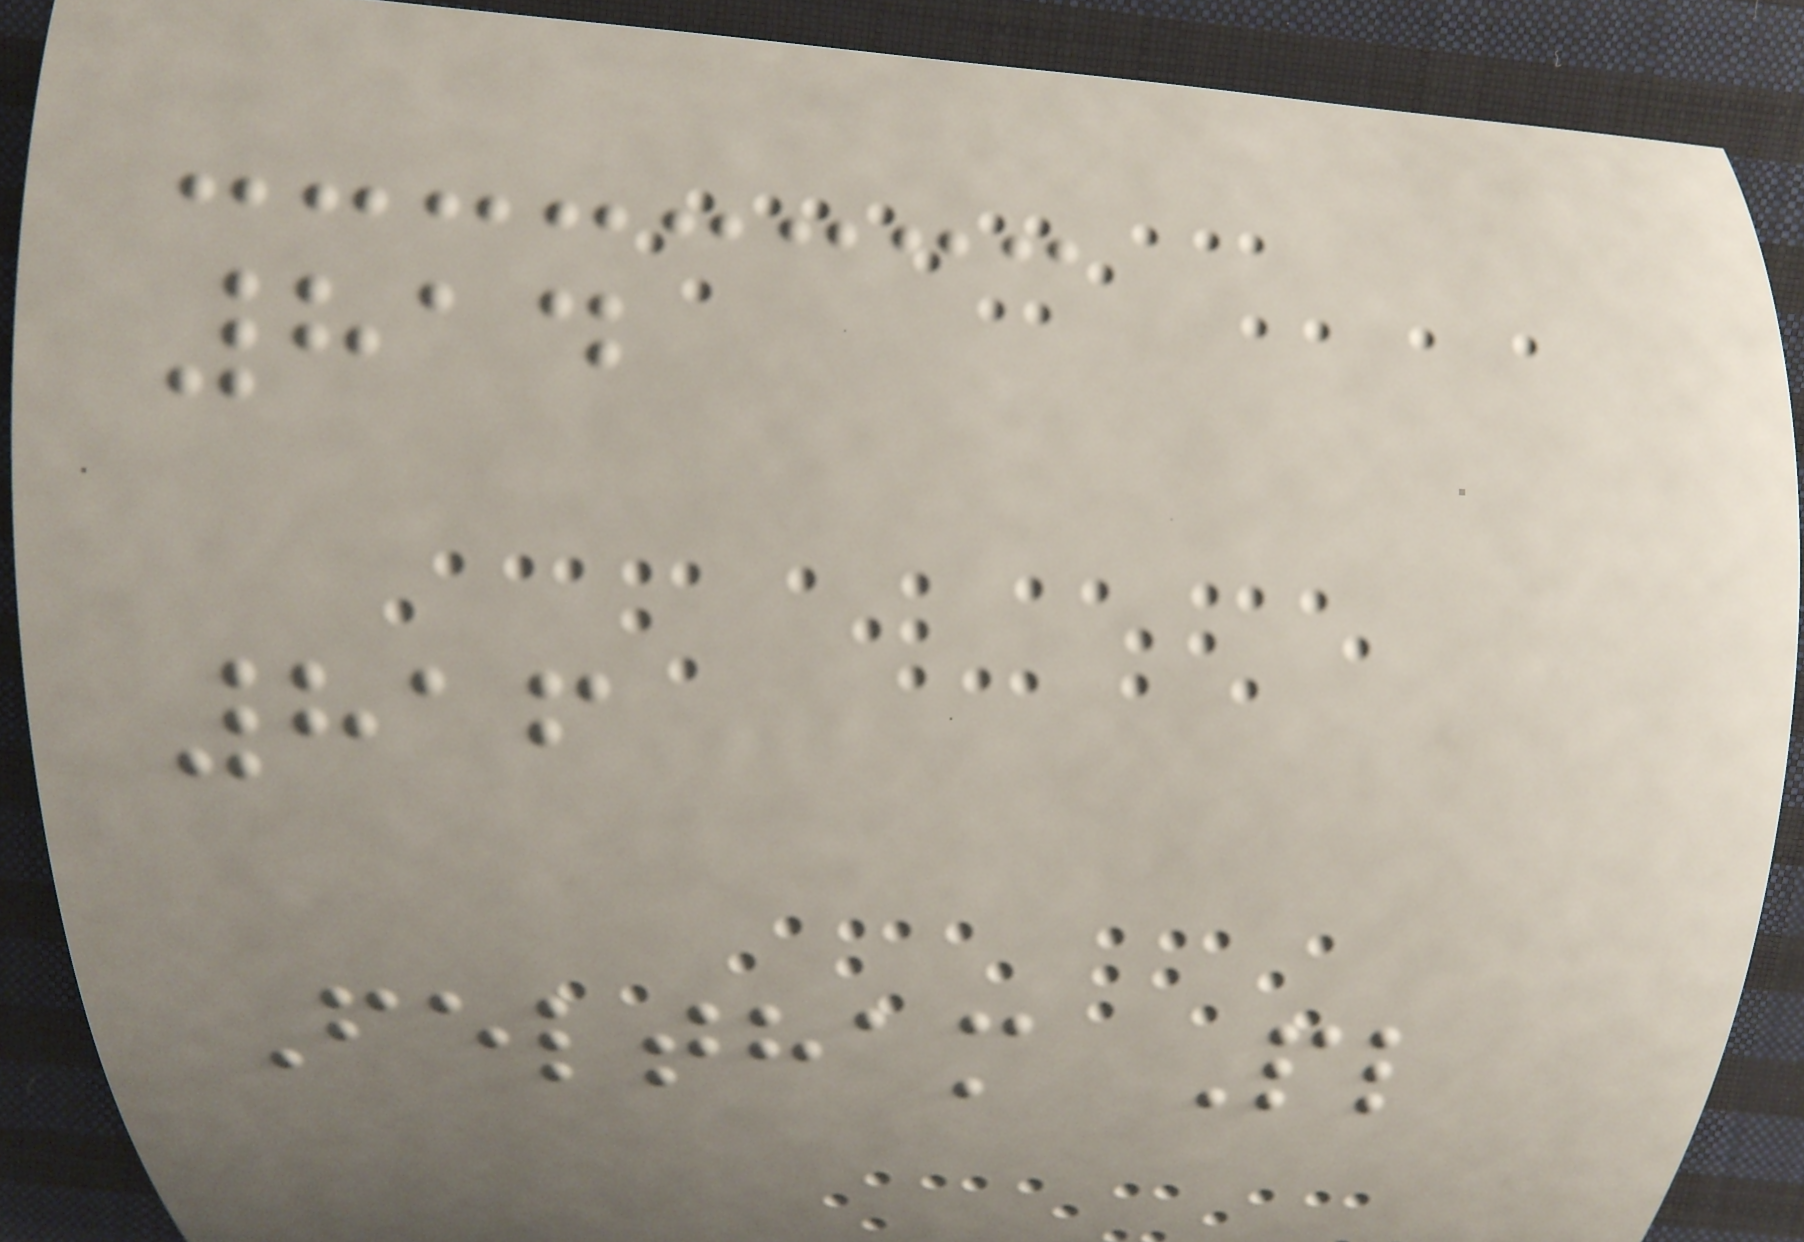814
816
Feltham Pl
